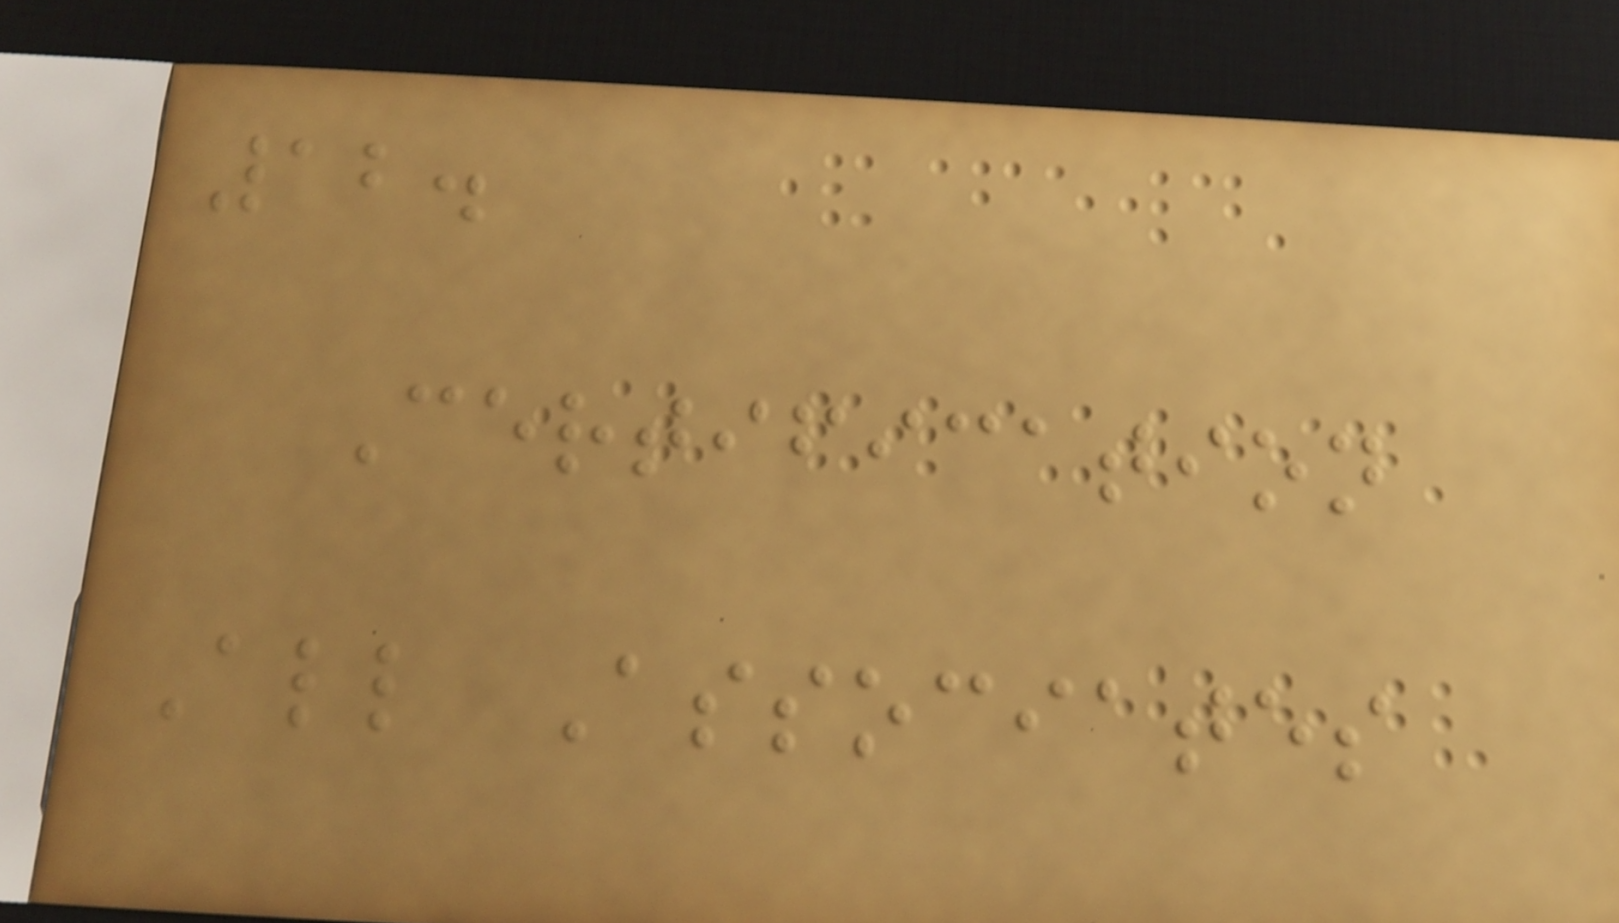12.
Certification
All Associates
